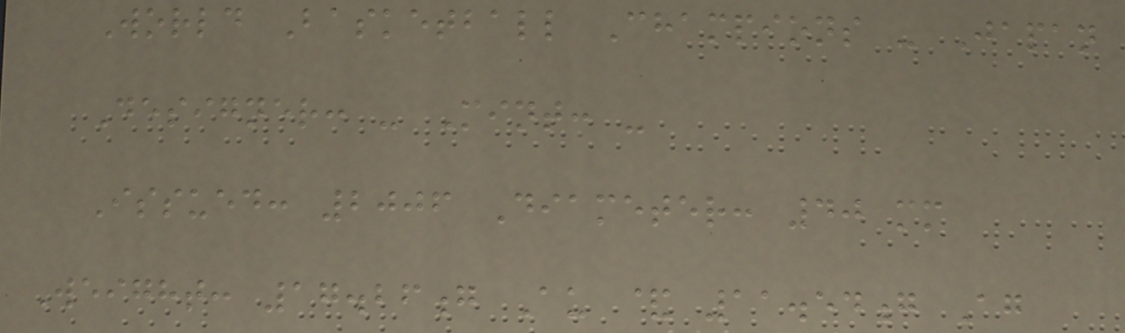World Basketball Champions - Japan
Designer: - Mint: -
Issued: 2006 Diameter: 40 mm
Weight: 17.26g Au & 11.54g Ag
